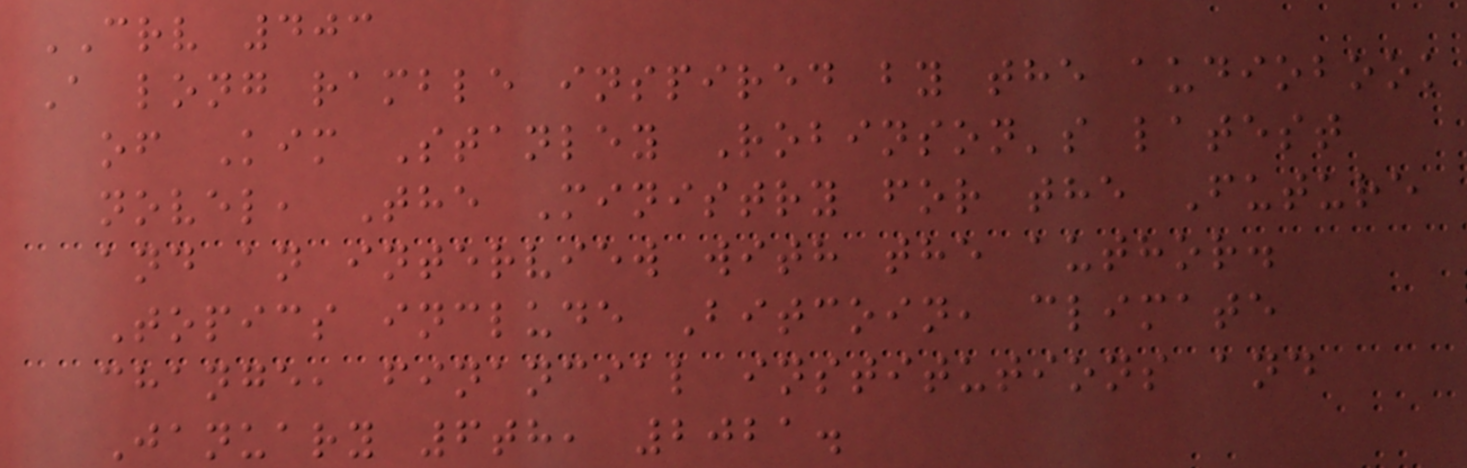CRV 403
A long ramble inspired by the audiobook
of Kim Stanley Robinson's latest
novel, The Ministry for the Future
and an interview with the author.
Topics include Bitcoin, climate
change, financial institutions and
January 6th, 2021.
